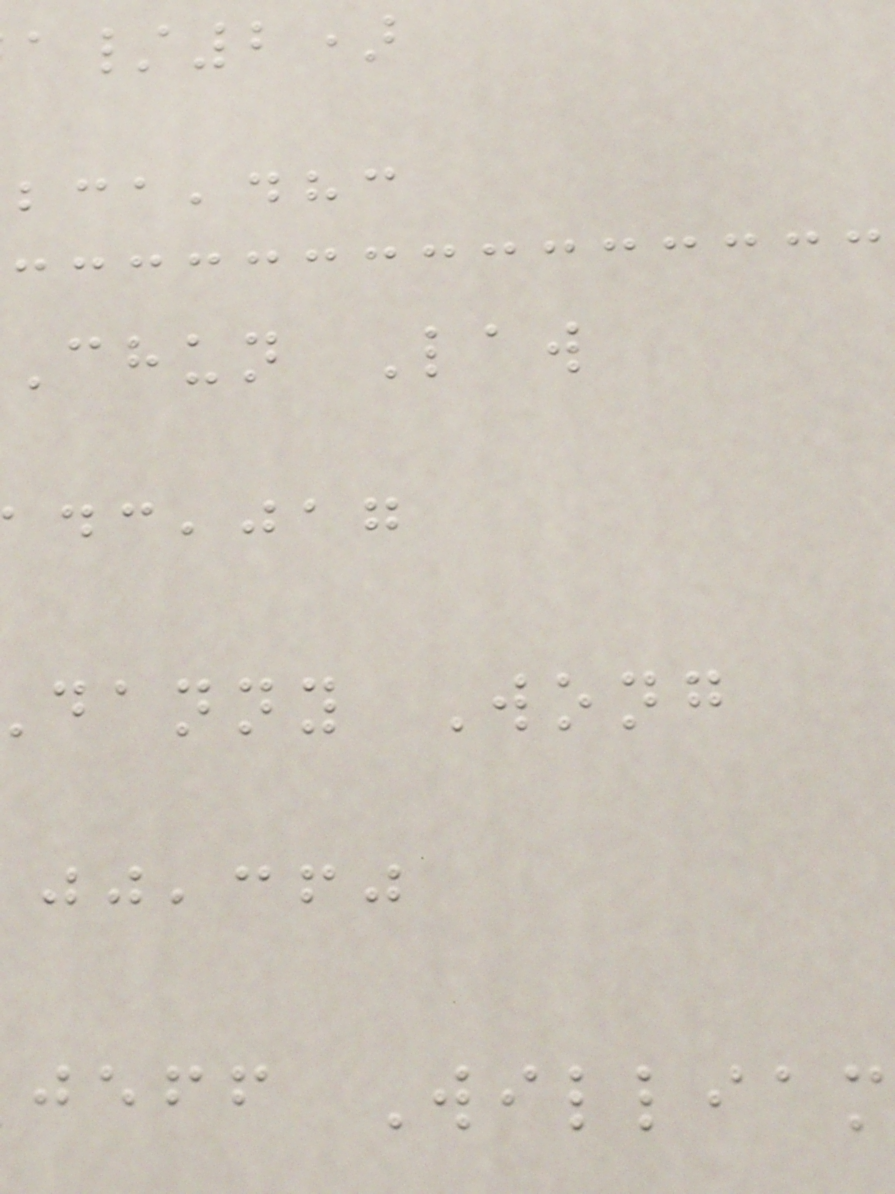/2)
,dhc
Chun Law
,jag
danny Wong
,cfj
jeff William
